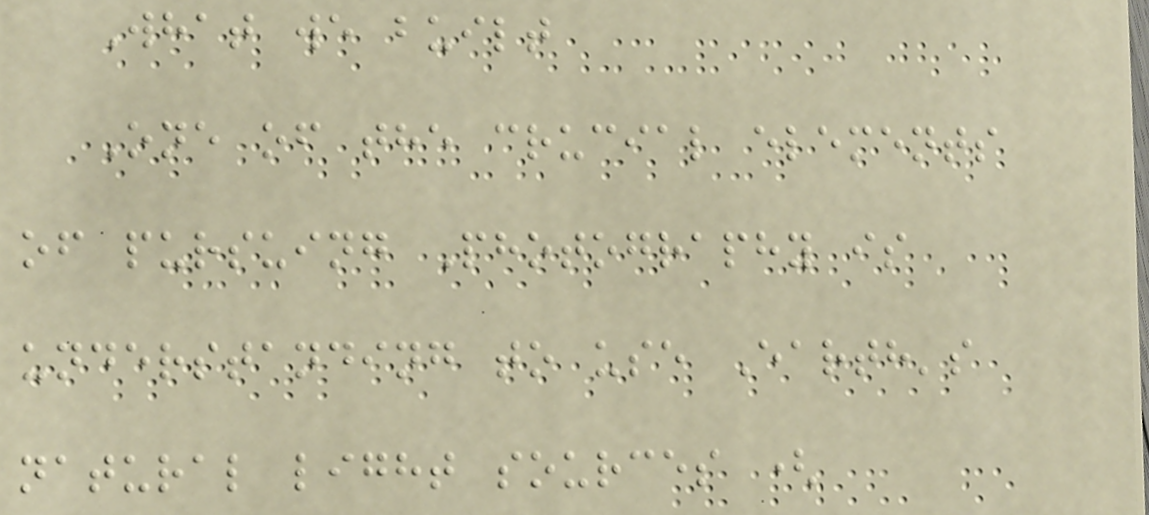What we built
One of the crucial elements
of pursuing Photography is
understanding to use Earth's
natural light sources (
